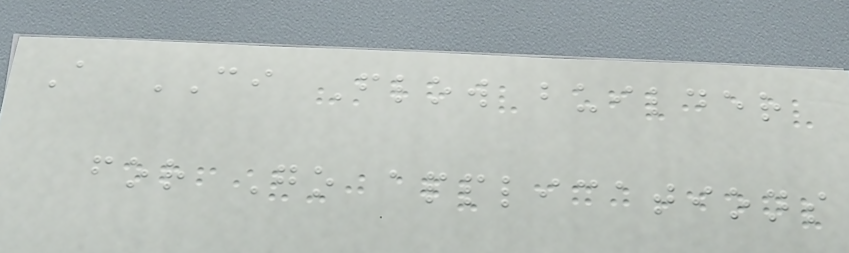A CI Flow builder
for Go applications
